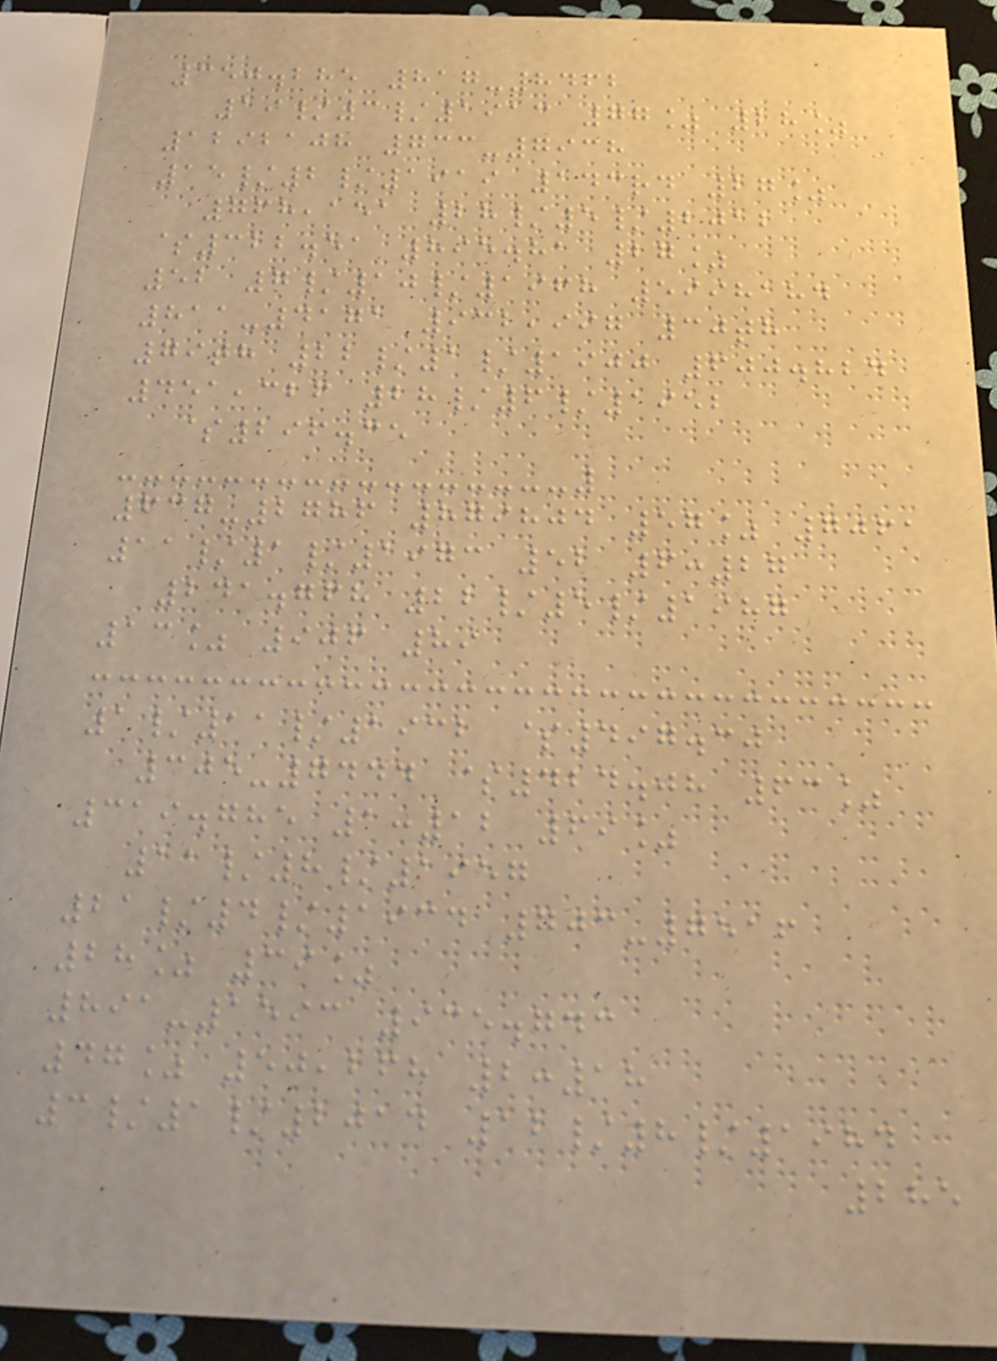350.285 817-8462
19/3/1913 77% 28%
1292108 733-7938
15/2/1919 143rd 27%
768,151 28/5/2012
$322.51 895.81 27%
52 7/10/1968 5998184
811-4171 932,997 30th
79th 22/1/1900 600.824
451,326 28/6/1952
$296.35
637-2786 879804 57% 7061
11/1/1973 52 6:27
241.768 22/5/1987
13% 906 89
1/11/1932 $497.30
305-7444 $424.08 63%
319.785 1:12 69%
11/8/1957
21/4/1934 703-7516
28% 39%
891-1593 935.743
47% 50,268 2:18
3/1/2014 12/8/1984
285
